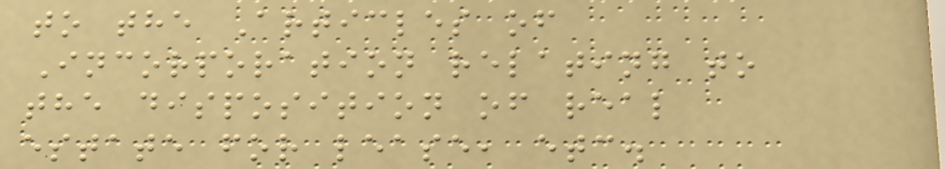to the Articles of
Incorporation relating to
the disposition of real
estate for lease, etc.
